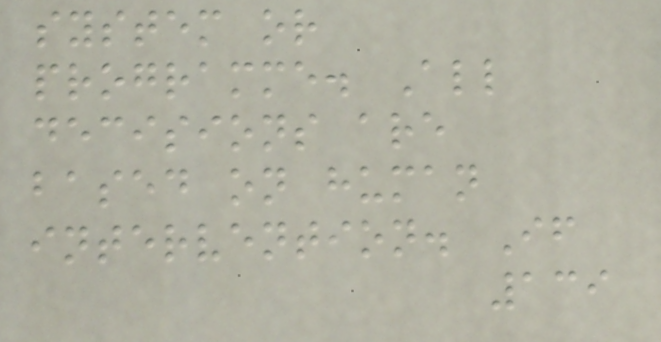system or
programme. All
decisions are
based on human
intervention. If
139
